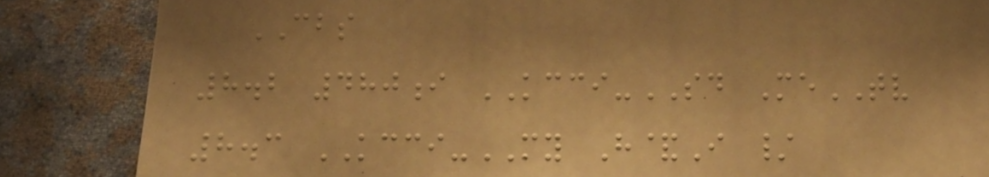CBS
8.2 480i KCCI-SD MeTV
8.3 KCCI-MY H&I /
